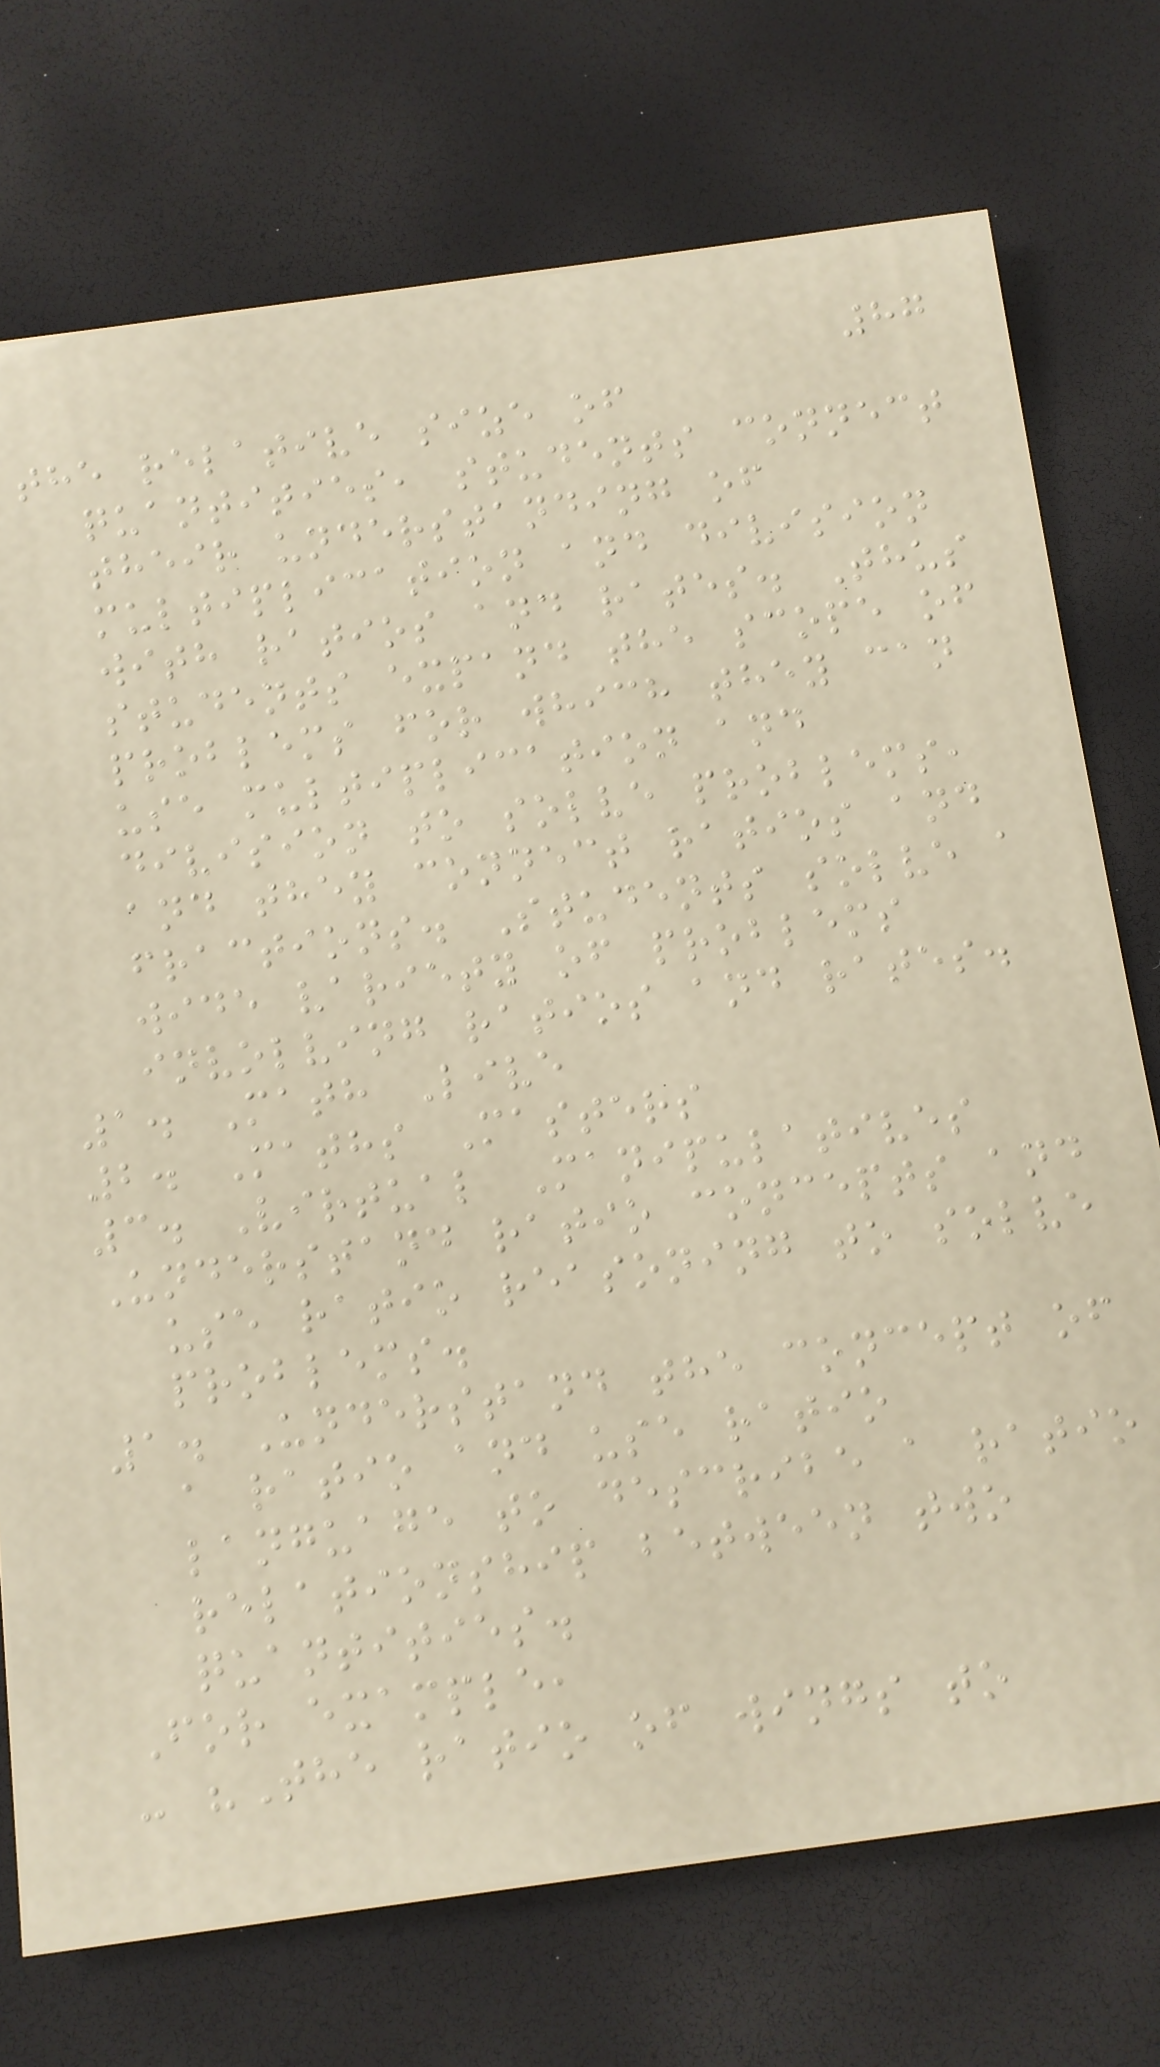87
the relative size of
quantities, students connect
their understanding of
multiplication and division
with ratios and rates. Thus
students expand the scope of
problems for which they can
use multiplication and
division to solve problems,
and they connect ratios and
fractions. Students solve a
wide variety of problems
involving ratios and rates.
1. Math Live
2. Maths Masters
3. Virtual Manipulatives
Understand ratio concepts and
use ratio reasoning to solve
problems.
1. Understand the concept of
a ratio and use ratio
language to describe a ratio
relationship between two
quantities.
For example,
- "The ratio of wings to
